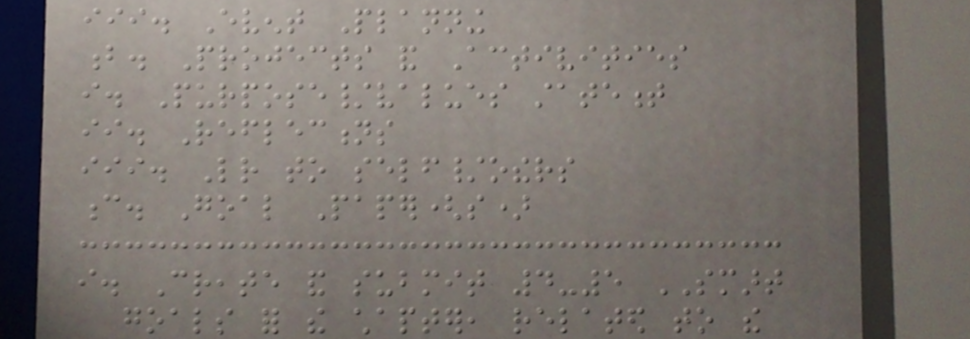iii. Event Planning
b. Projects and Activities
i. Purpose/values statement
ii. Reflections
iii. Letter to self/others
c. Goal Paper(s)
i. Create and submit 4-5 SMART
goals for the chapter, related to the
